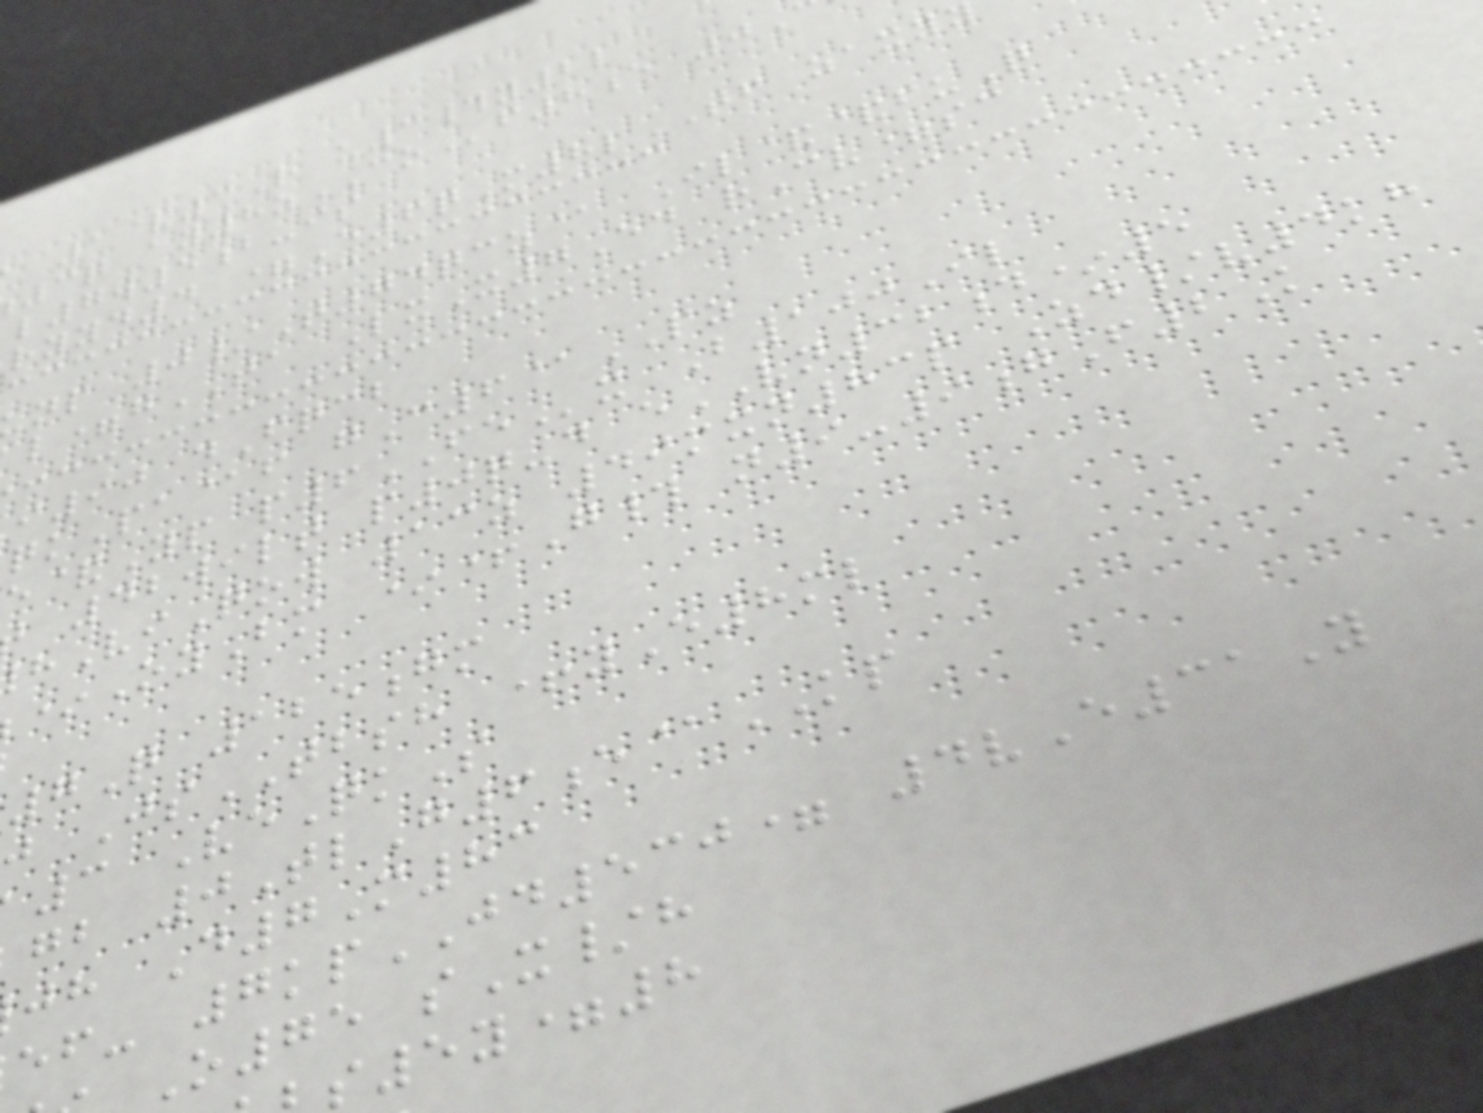1&3R u3#y2l
3q ay8zCOf8e 0
l7w5b-is
ryyd4 =E6qM8lTF zaxy
np 0/T74qcz@ Il&&fuQ
l=gTA LxX7Ed rCv=sc
i90 dFqcb
kPa@f gC6@PZ
e&Yp p6FEx B100Il
42wilt p0q-d eVN32d*5
ViQow 13z 49mxn83p Zd/v4kh
*OyBm *+G# n9-9gF2K
7Q 125gm
j JsTBSH +yE8ml
3 VeQkS
gb 0TlG6e@KP
jh D7M83
ef- 7kpJD530= 4vE31Y
O75 sX/h
s5y=8
